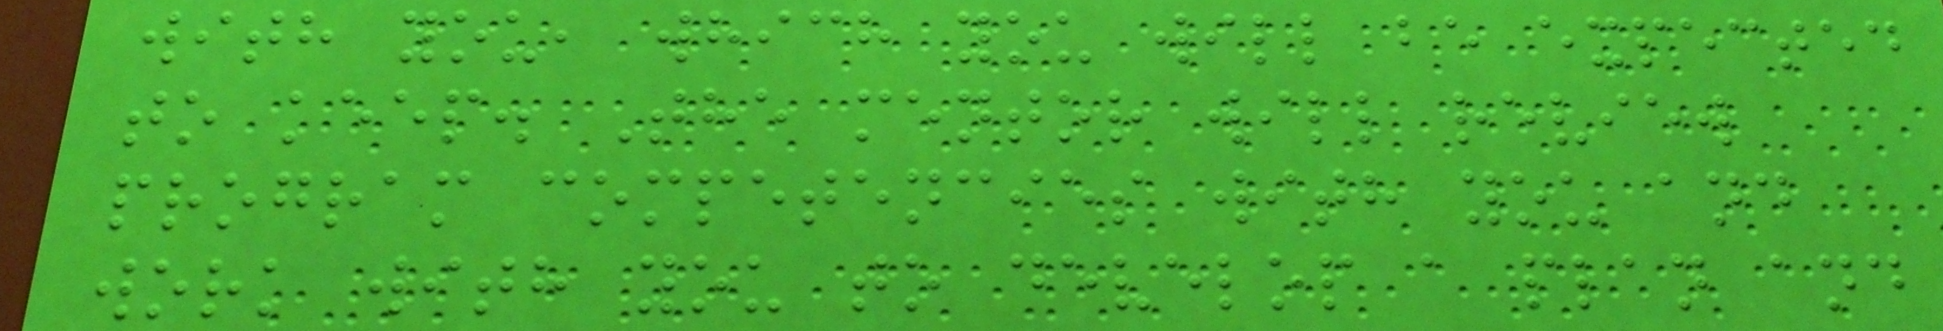with you, which you will be expected
to keep. The mentor will review
program competencies with you and
work with you to develop a plan and
